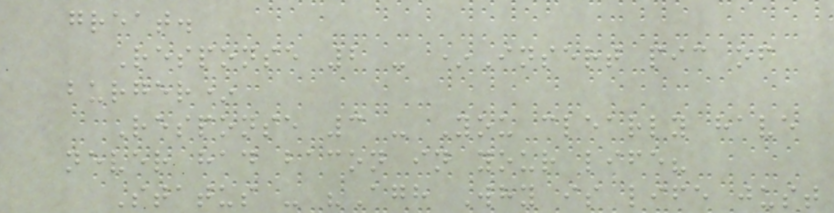great.
Response 2 - *Insert pic of
burger*
Response 3 - You clearly have
never had bacon in your life?
Status - "Agh Why is life just
